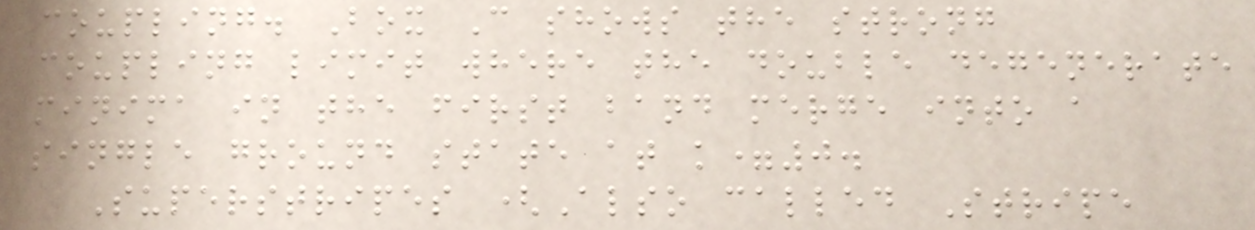coupling. Box C shows the strong
coupling limit where the double degenerate
minima in the first band merge into a
single ground state at k=0.
Superstripes (Also called Stripe
